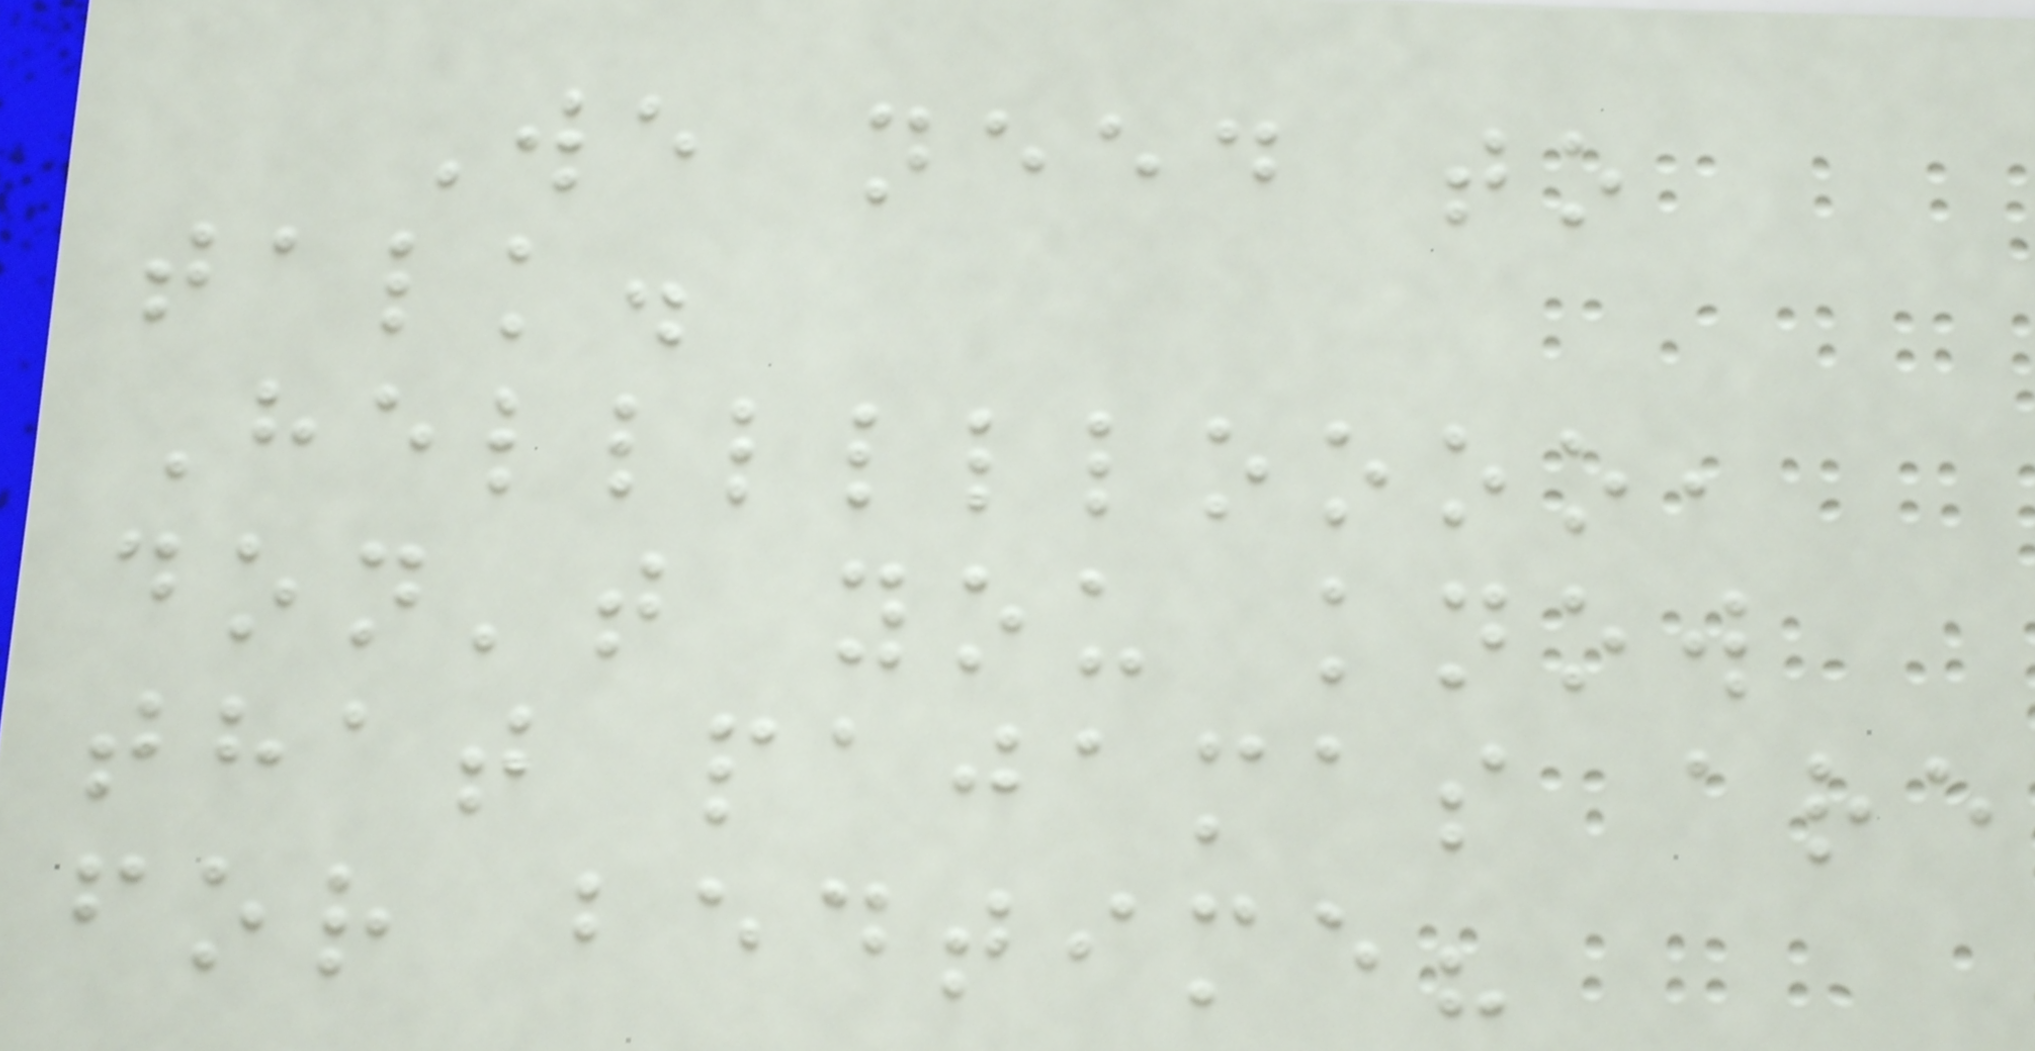We need to
talk.
Helllllloooo,
don't you know
that pajamas are
for bedtime?
